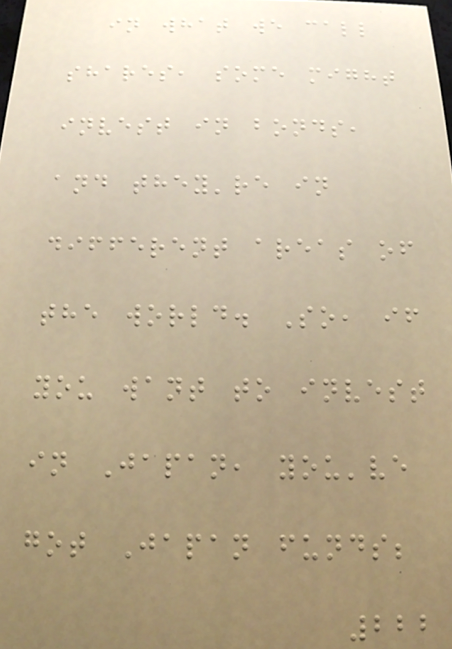in what we call
shares, some might
invest in bonds,
and they're in
different areas of
the world. So, if
you want to invest
in Japan, you've
got Japan funds;
222
